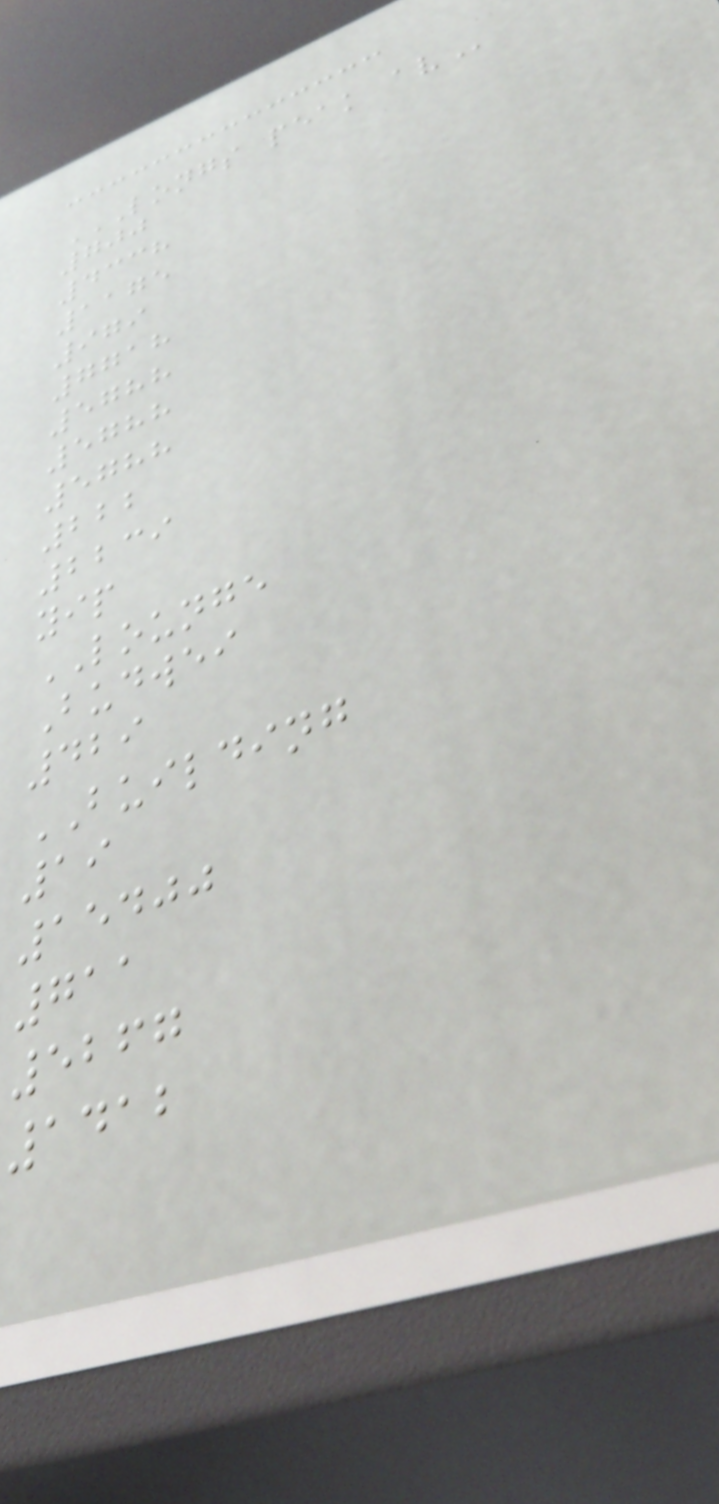LONGS PEAK AV
700
4338
1175
979
7718
5788
5788
5788
222
2239
yip
LOUNGE
Budwei
429
BUILDING
19
15400
711
5267
1412
